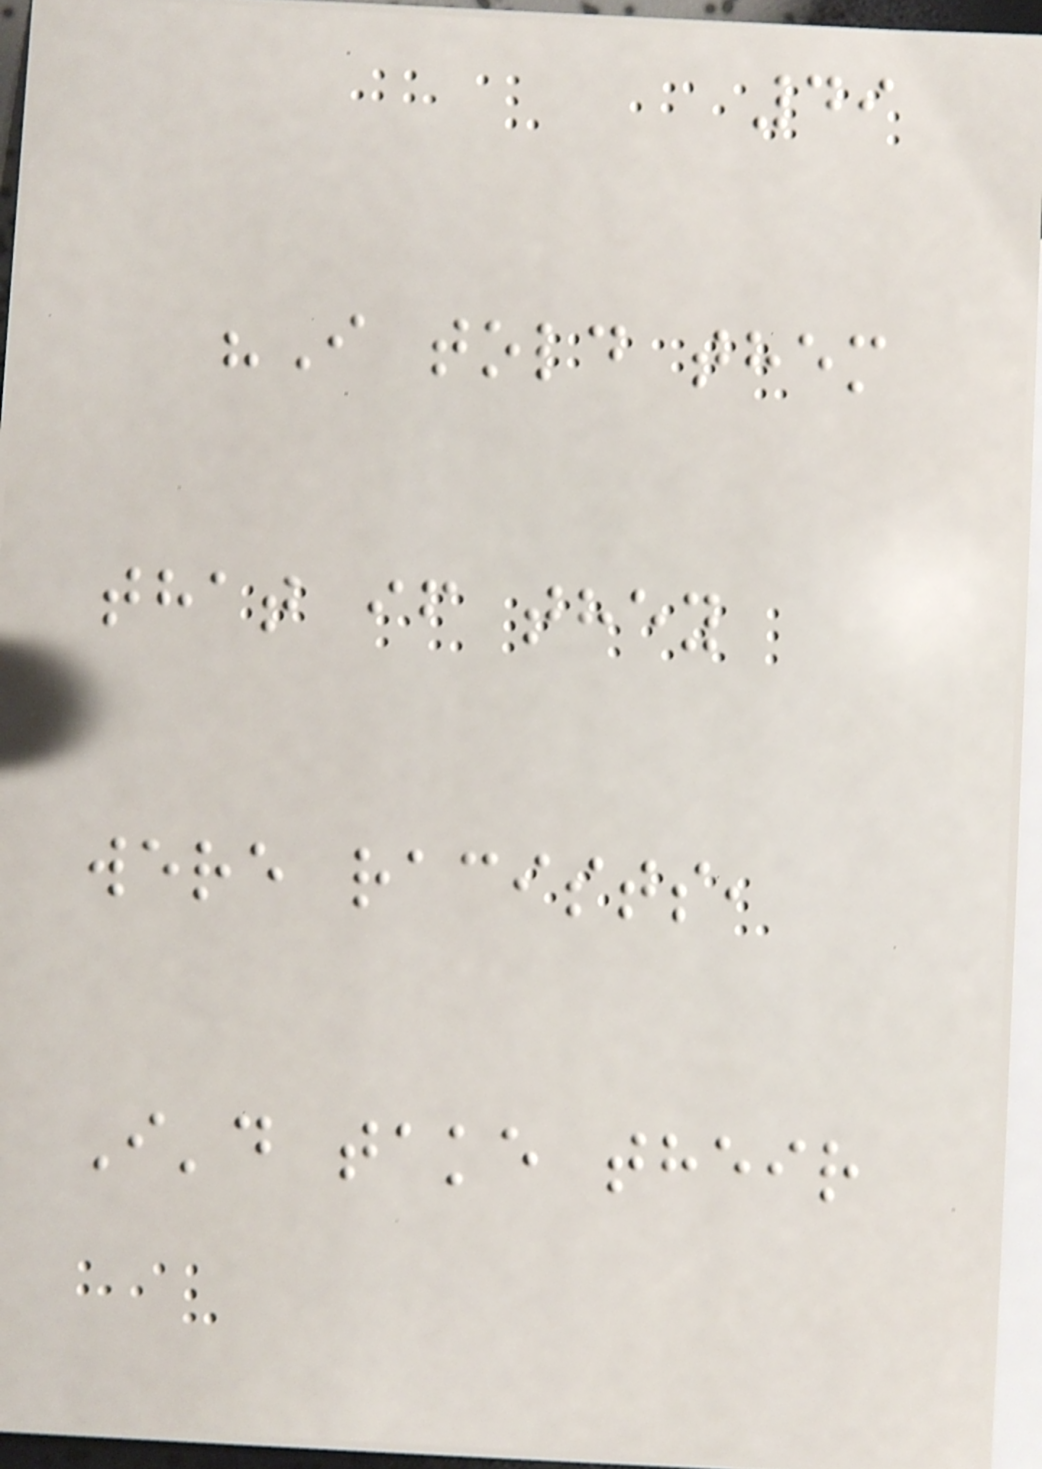49
"I told them
that if they
were racists,
I'd take their
